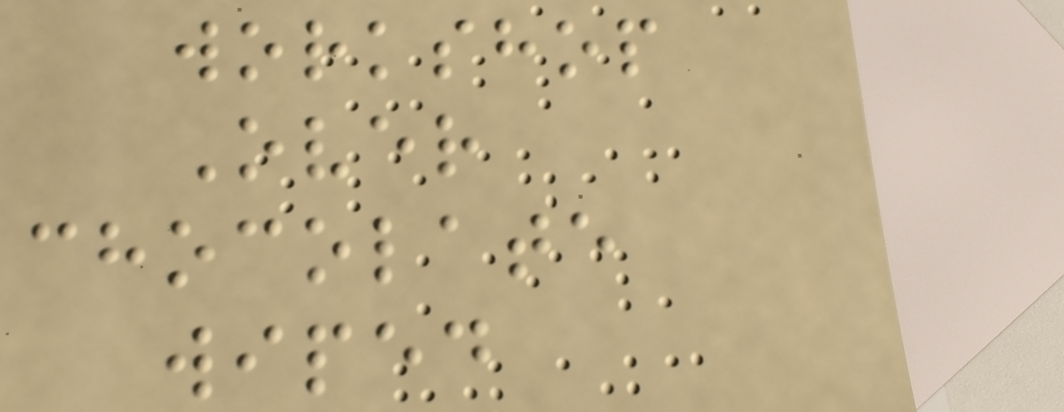workshop
Over
chocolate
wiped
